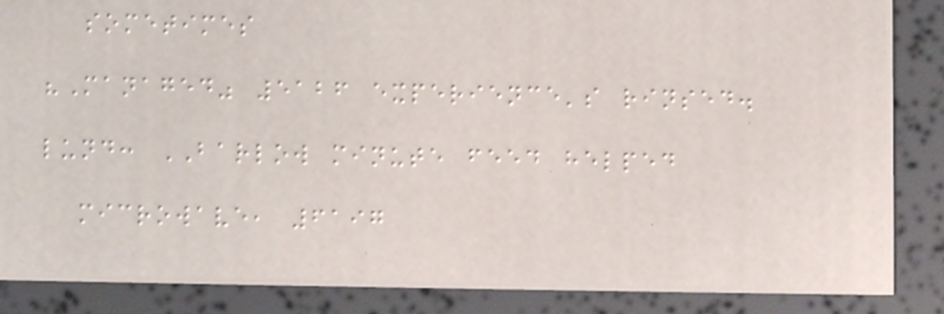sometimes
"Managed" 5126 experience's rinsed.
lund: BARLOW minute feed helped
microwave, 6197
